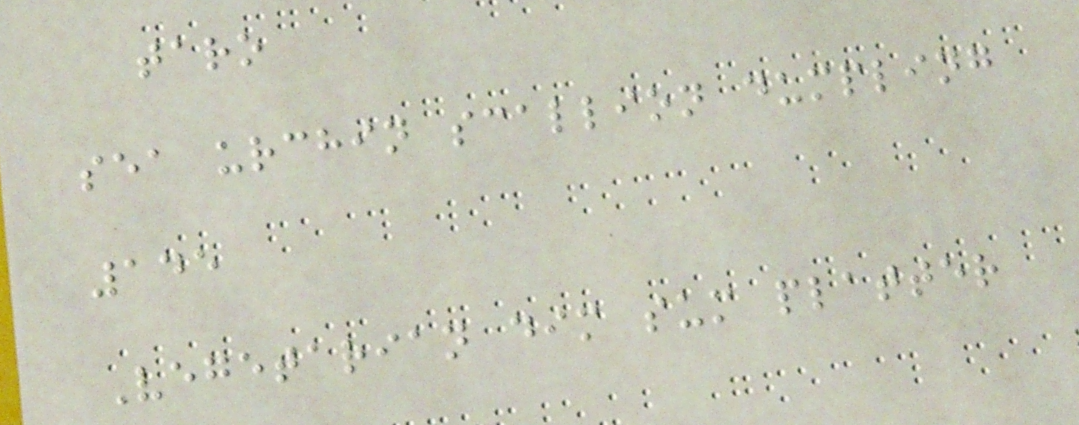taro
sea urchin scallion dumpling
145
Vegetarian dim sum platter
